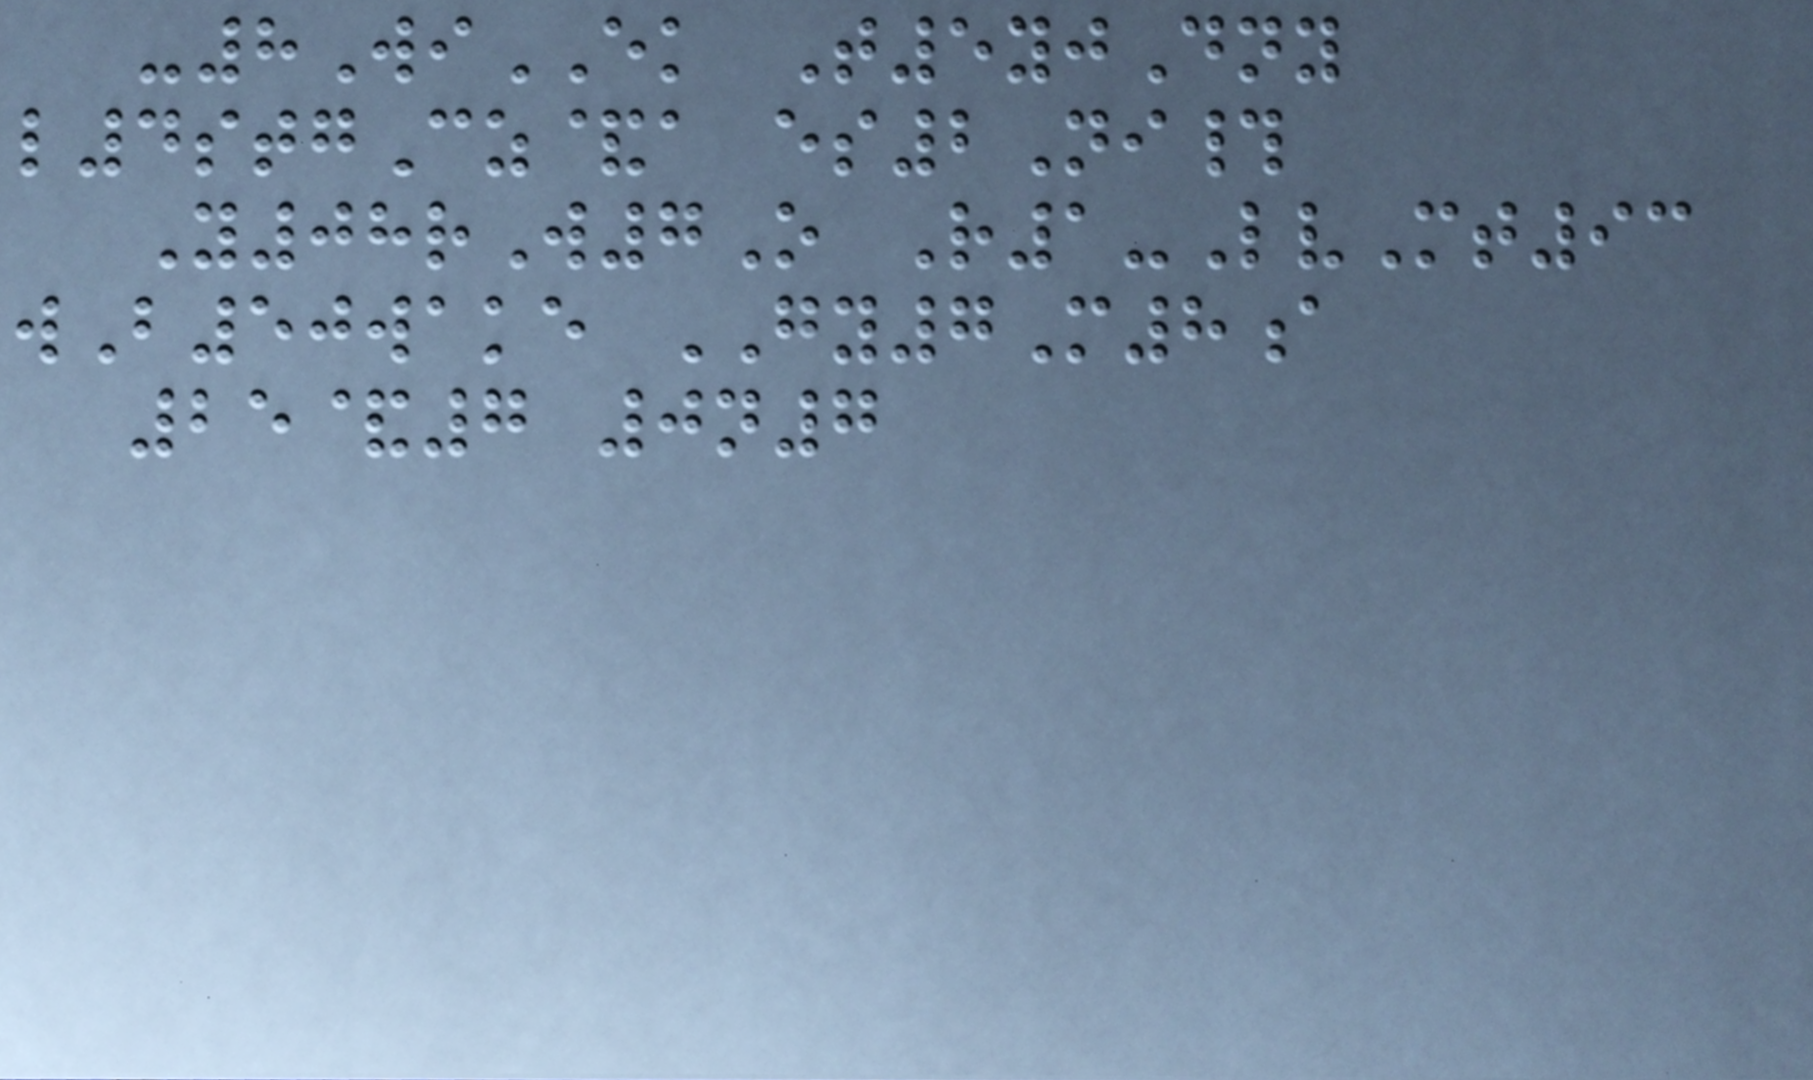-8WiEK T5yjDny
l4stgCz&a es2Ni#
Y08rW7O R1-LvMt93
wB50wake GY7M8a
25&7 0n7
